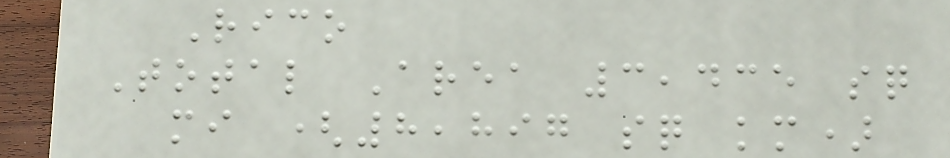Rico
Total Area 3,435 sq
mi (8,897 sq km)
